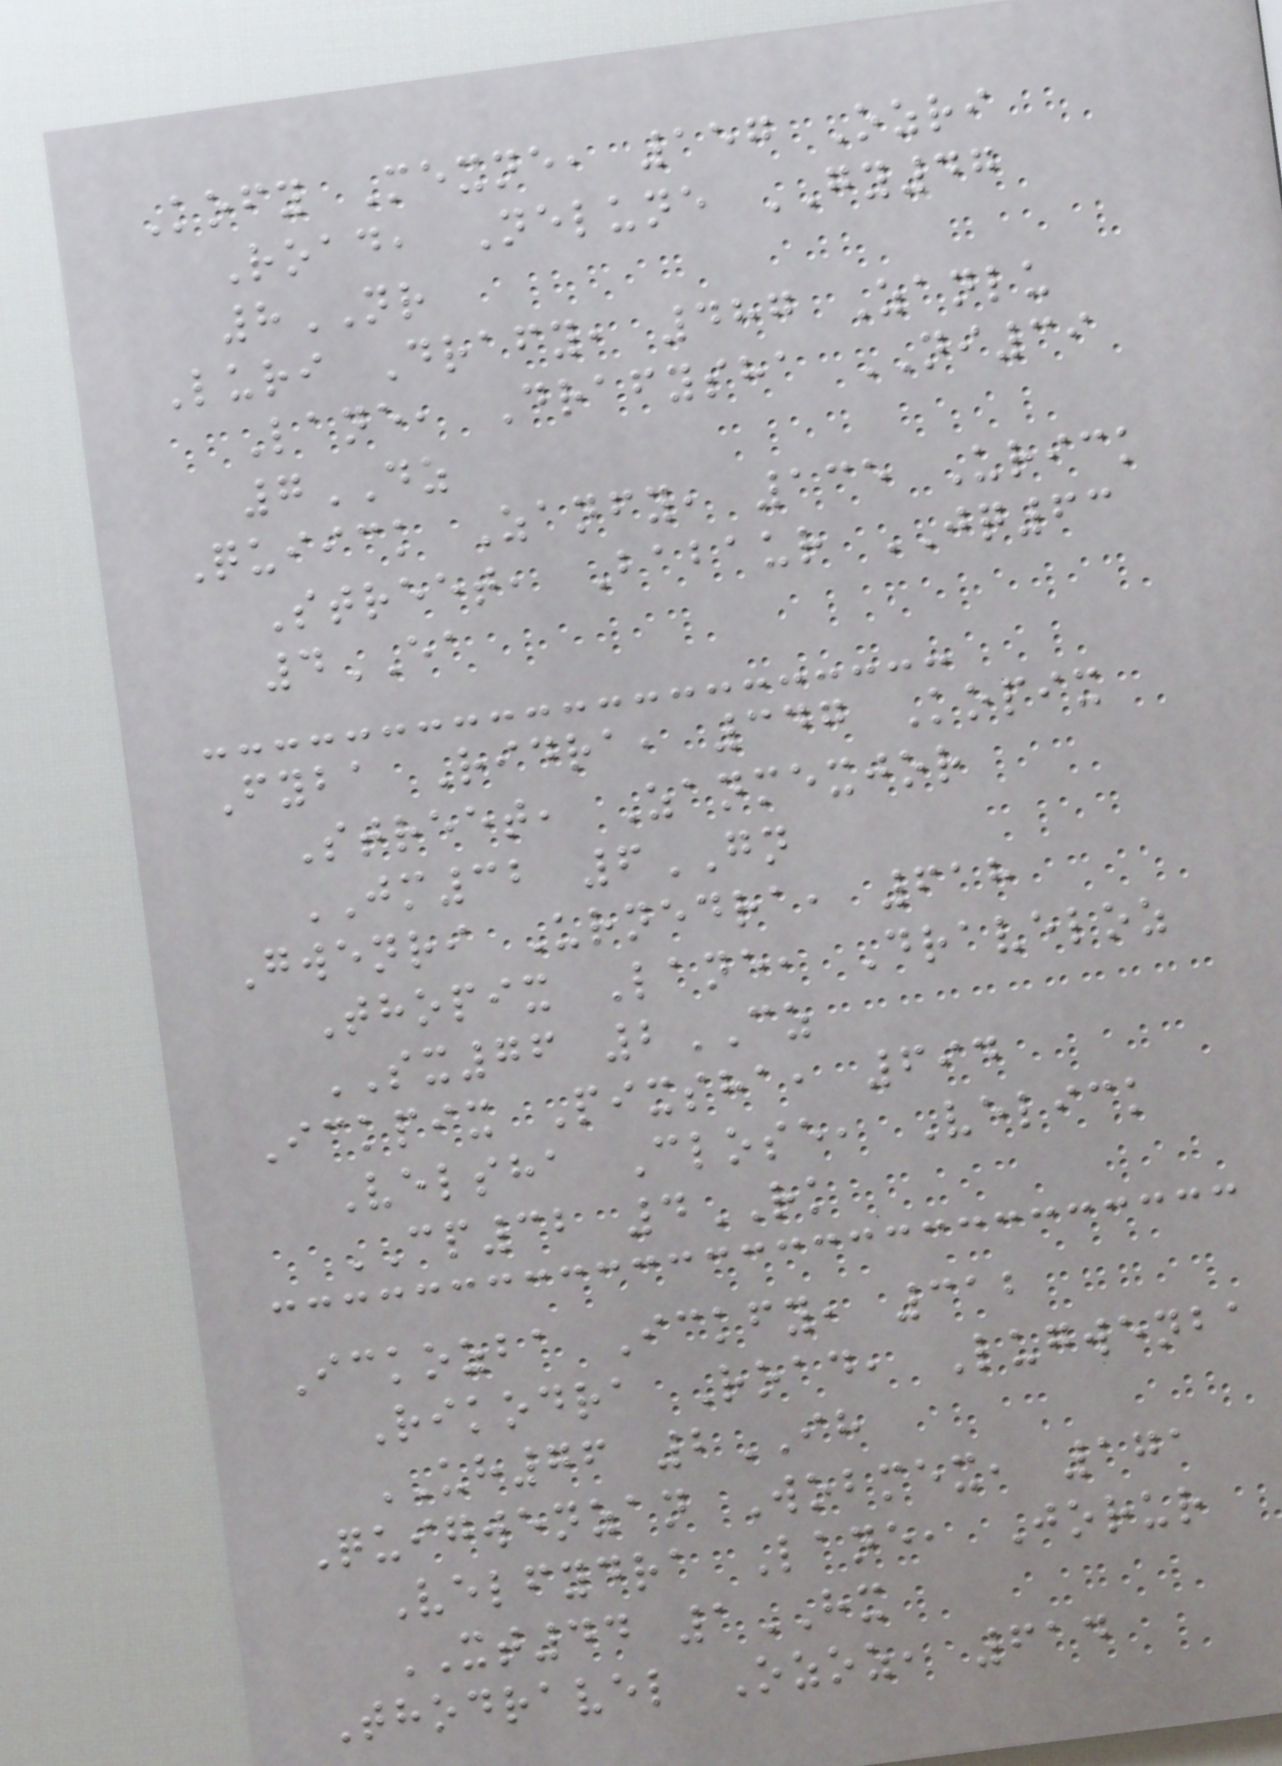Kofy Mexne, 157 Ozri
Road, Nelune GY47
8NR
Luri Drafy, 487 Zanlu
Lane, Drafysha NI39
7DZ
Quiick Zanfy, 135 Urick
Street, Babaur JQ63
4EA
Fyba Ridra, 347 Kopix
Street, Zanmexjor
JM32 6GN
Gwenri Urnedra, 618
Thopix Lane, Draveloz
SX76 2CZ
Ickpix Pixsha, 694
Velsha Close, Velick
CP32 4RK
Ickozba Ickfy, 312
Rikodra Road, Lugwenba
UH76 2IH
Quigwenzan Wobmex, 171
Velfydra Lane, Jorur
XT44 1HX
Thodravel Ozoz, 614
